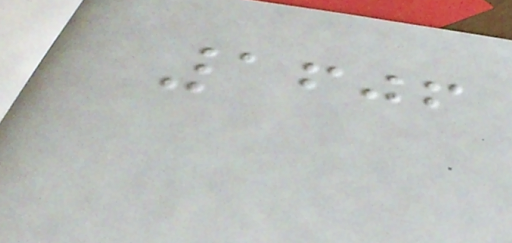1606
